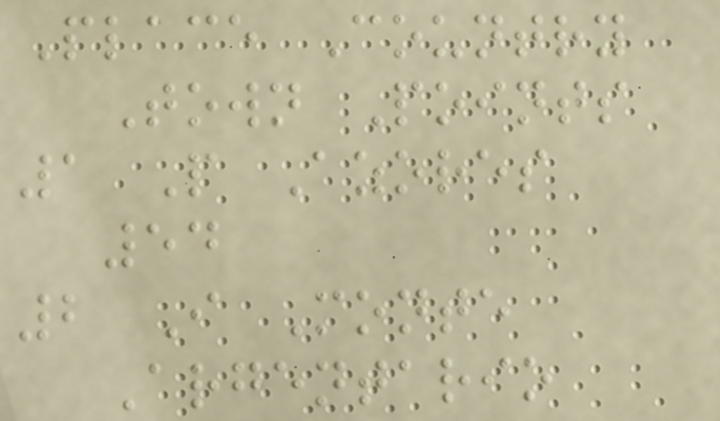Place Country
Town Points
1 P Azores
54
2 I Monte
Argentario
